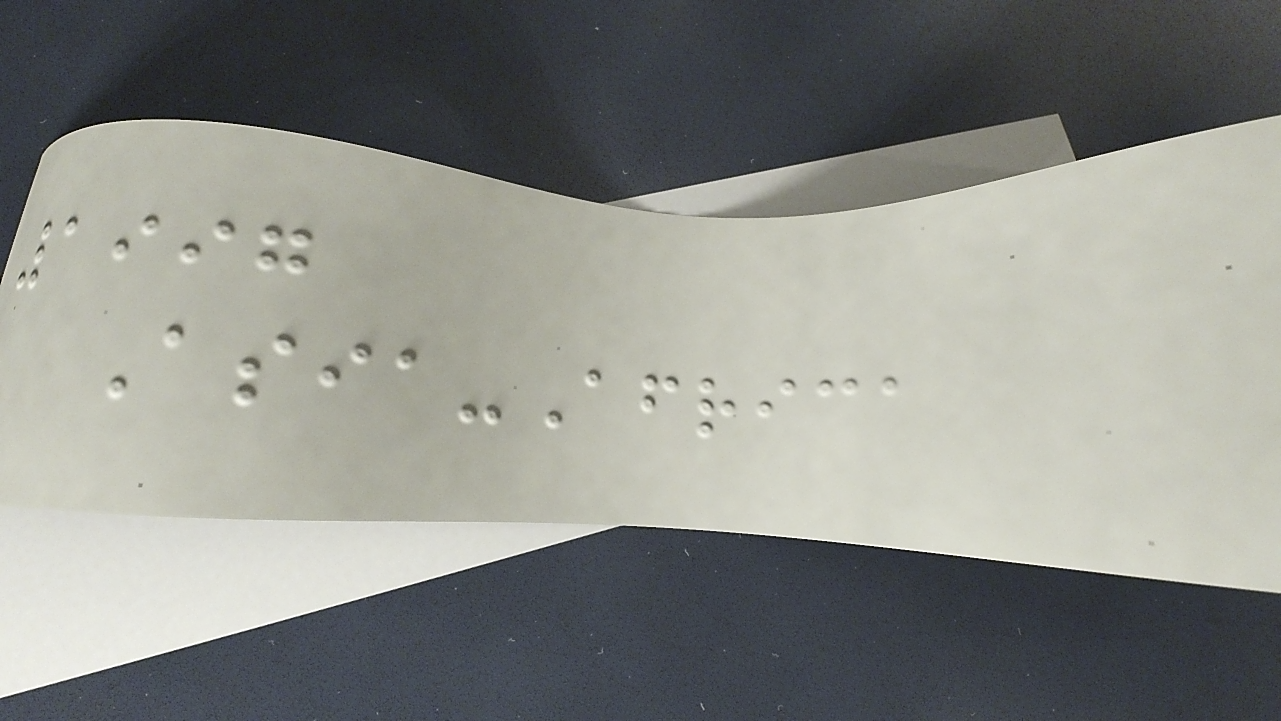1997
Asia-Africa
